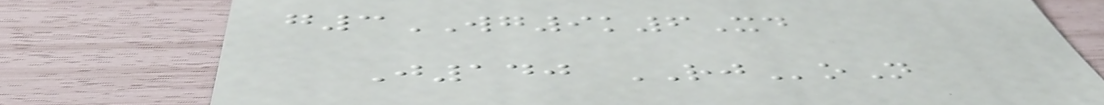g3WG9k6Xd
J140 RJoN
